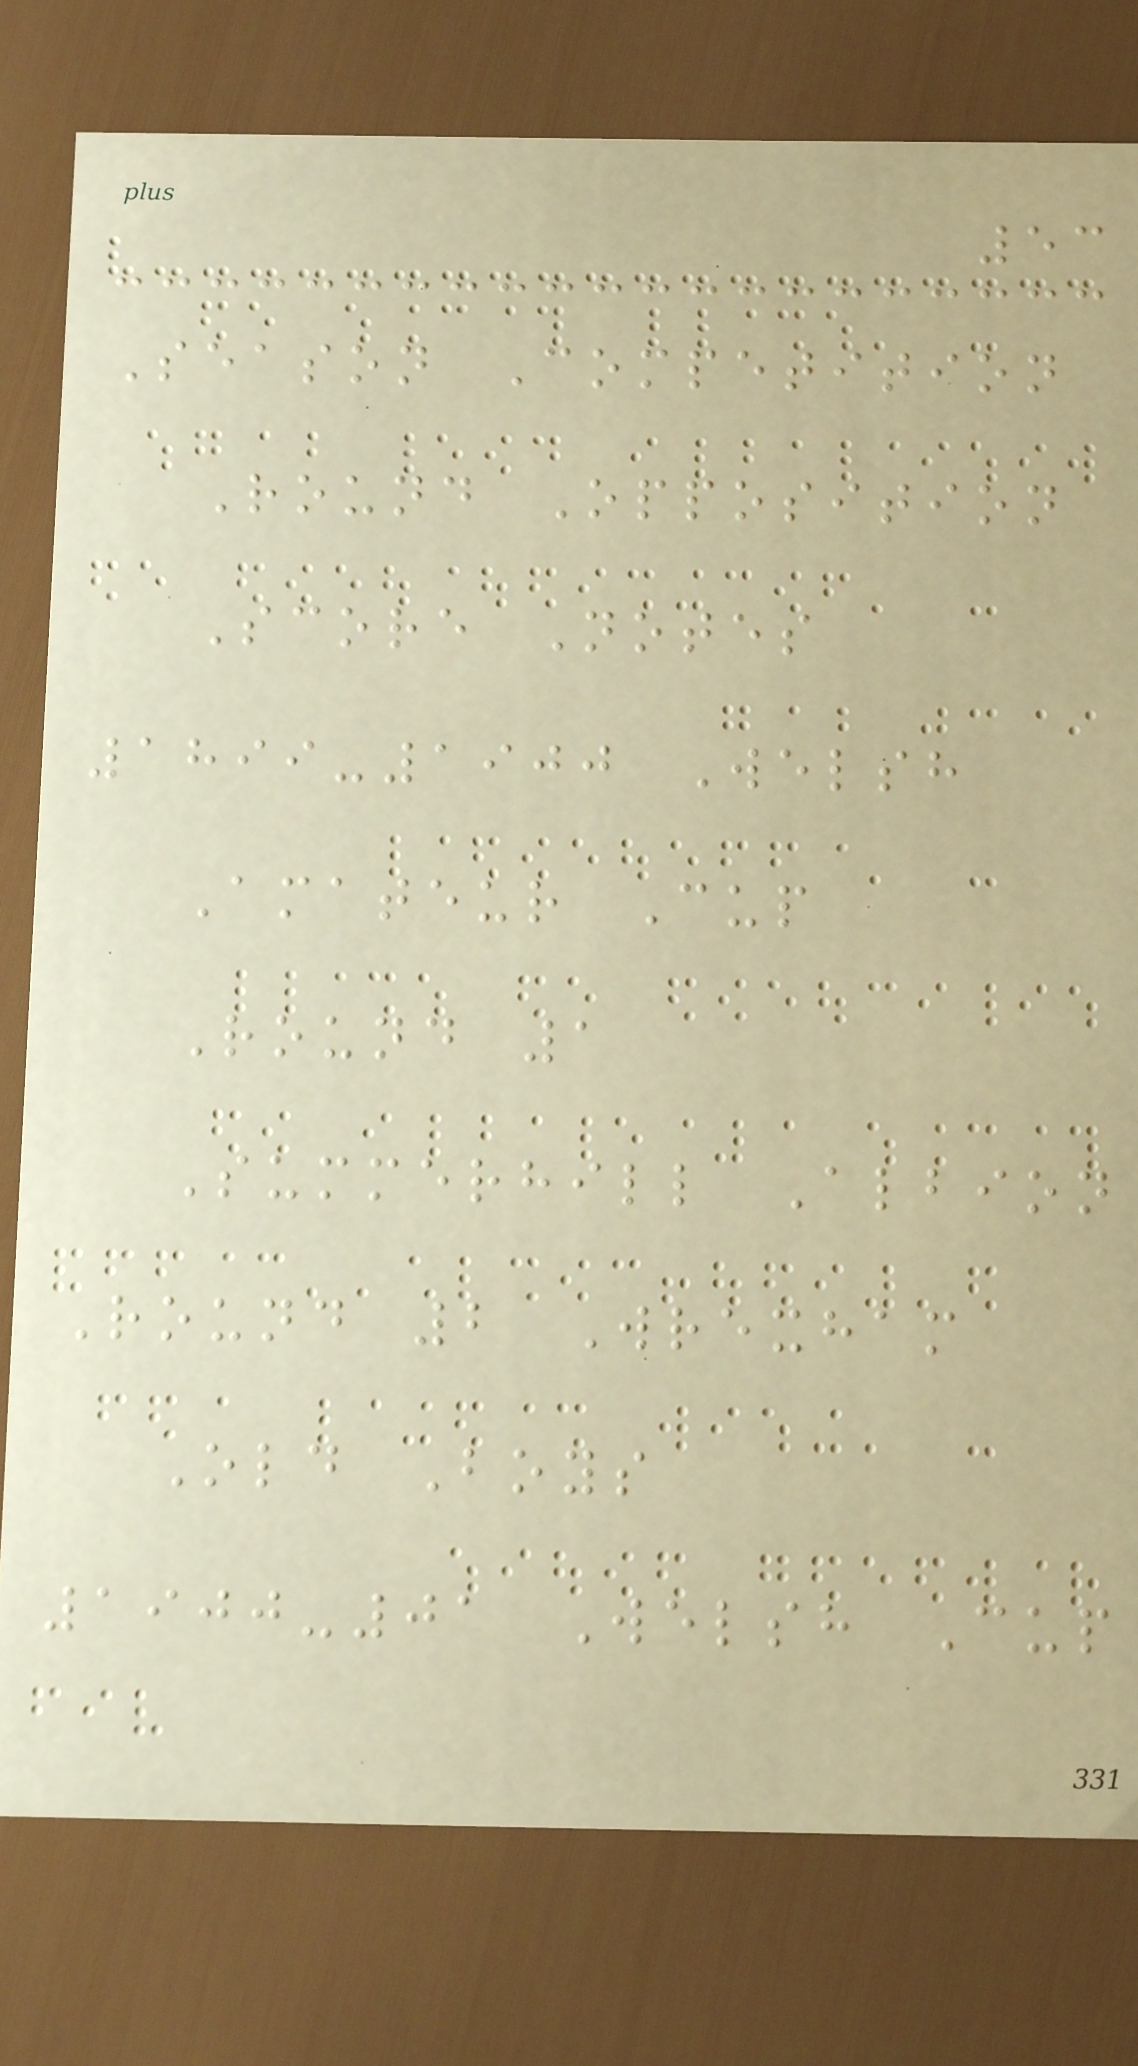53
Season Competition
Round Opposition
Score Notes
1899-1900 Welsh
Amateur Cup
Round 1
Summerhill Albion
Round 2 Wrexham
Old Boys
1900-01 Welsh Cup
